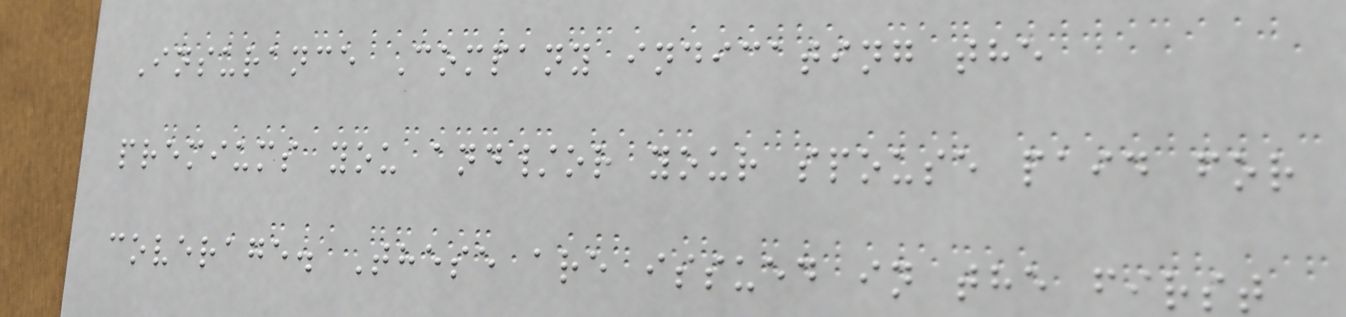Insurance Company indicating the
premiums you and/or your spouse paid for
coverage. These are issued in the first
